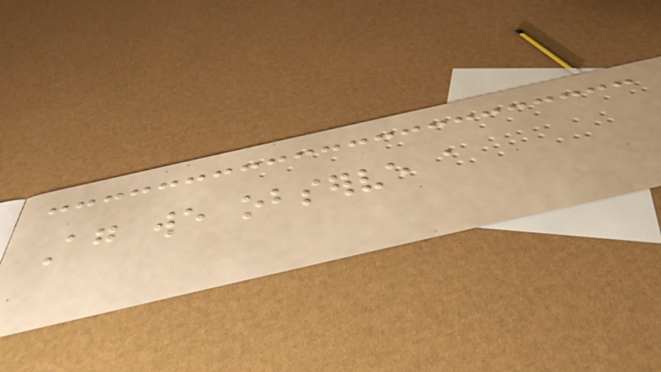Again we observe a
